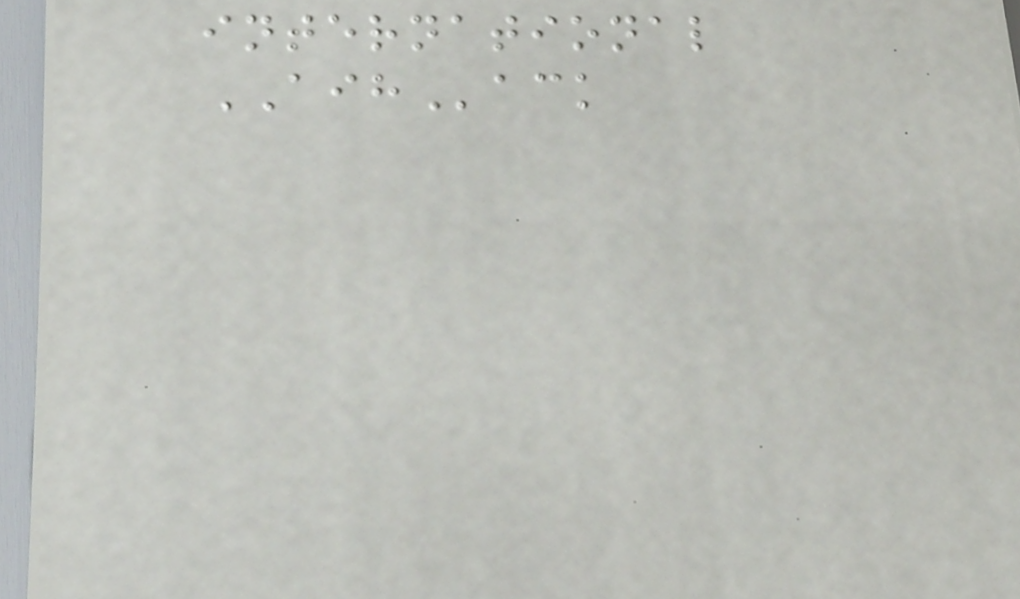international
AIHack
